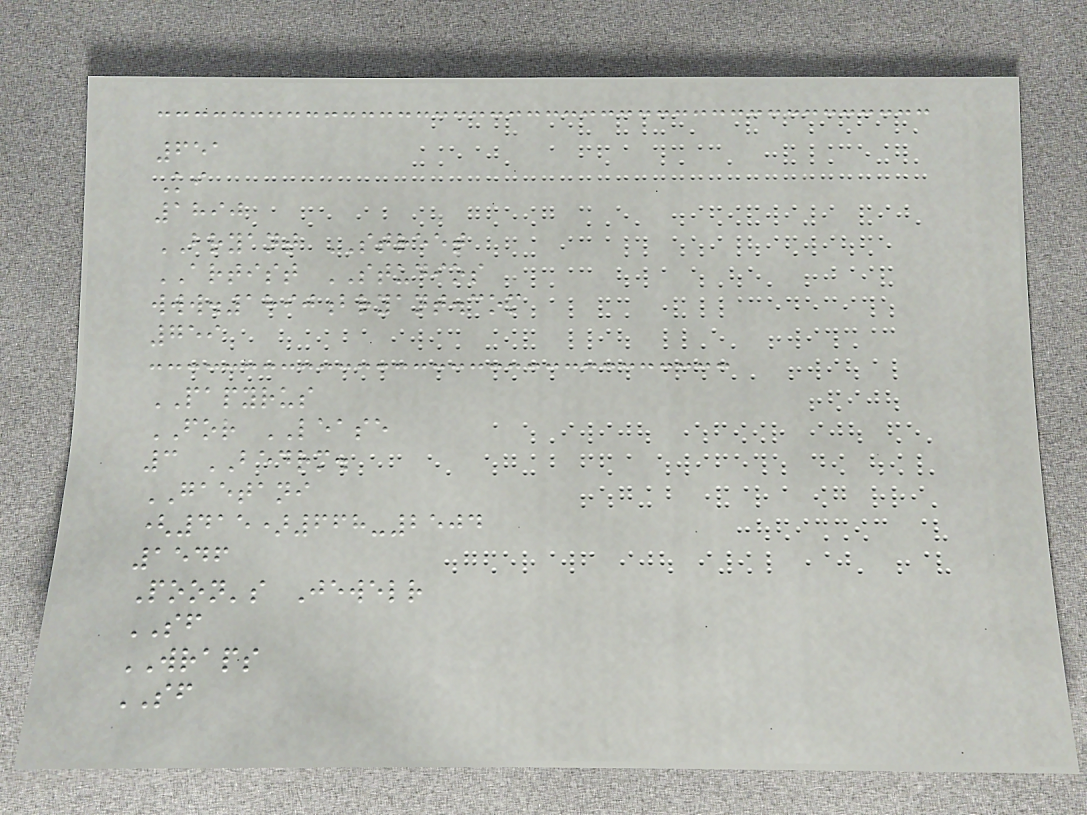651
Ki
1890
BRYANT STREET
ARTIST STUDIOS
www.1890bryant.com
759
PAPYRUS
FOR LEASE
3 BEDRM.
GAETANI
(415)668-2504
1546
Poon's Jewelr
SF
WRAPS
SF
